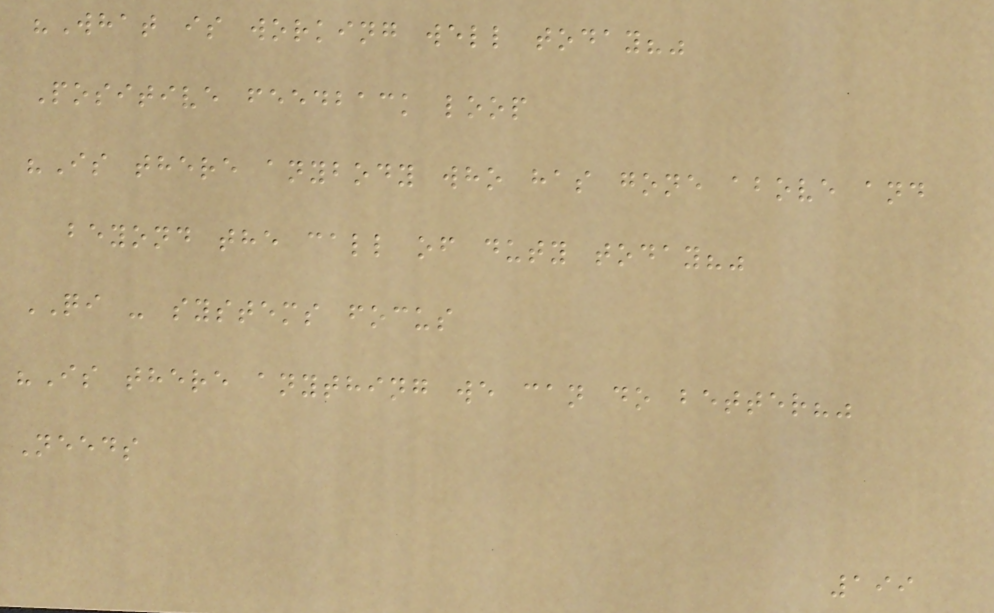"What is working well today?"
Positive feedback loop
"Is there anybody who has gone above and
beyond the call of duty today?"
QI - systems focus
"Is there anything we can do better?"
Needs
199
